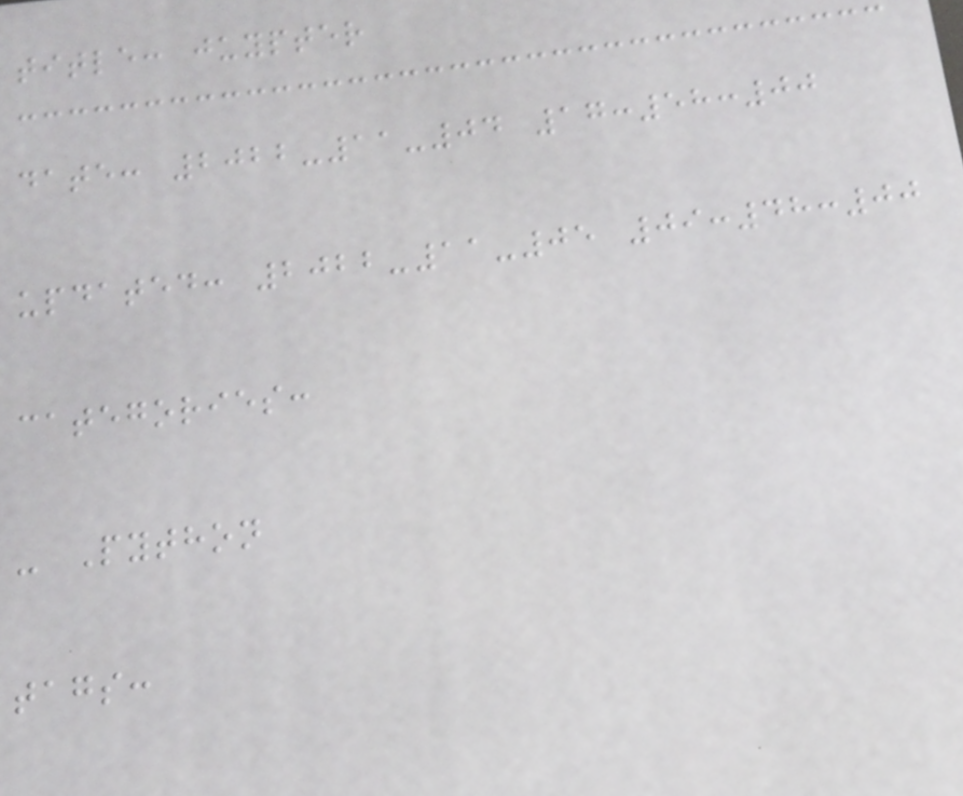title: juypter
date: 2022-11-04 17:58:00
updated: 2022-11-05 09:48:00
categories:
- Python
tags:
